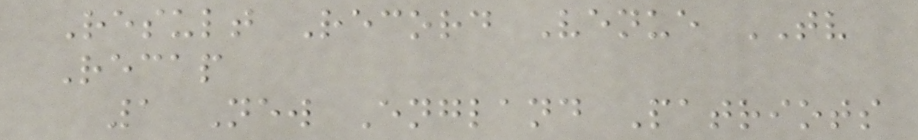Result Record Venue TV
Recap
1 New England Patriots
